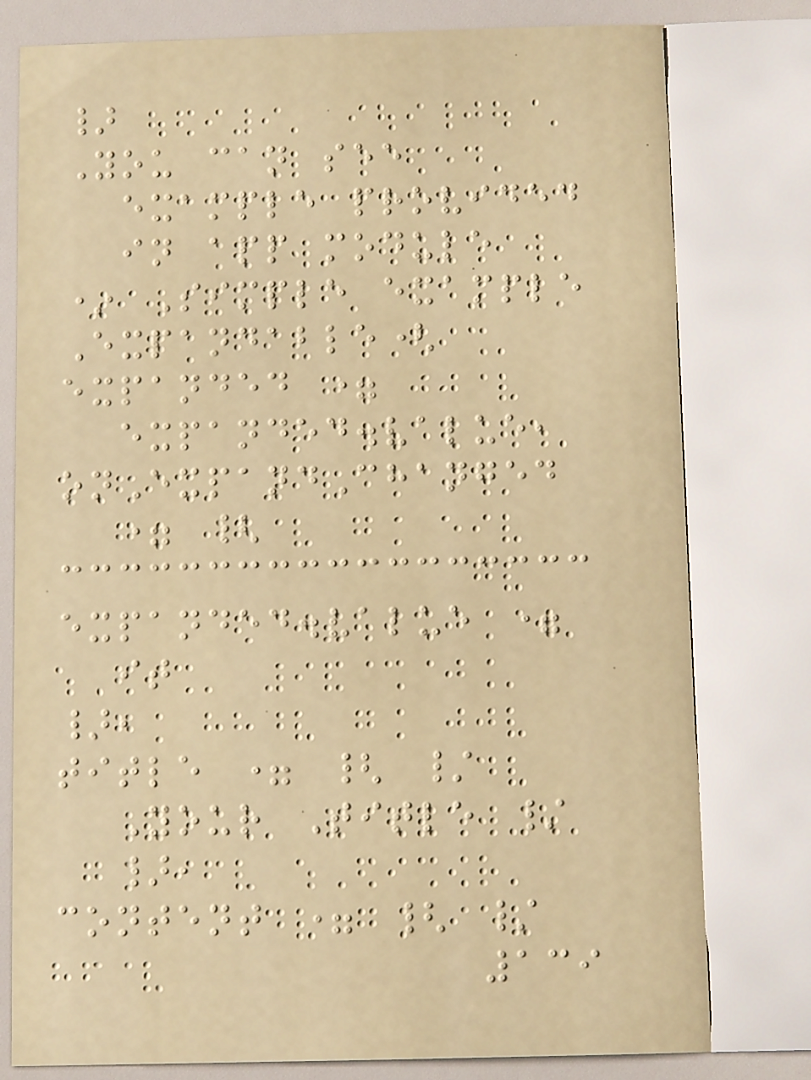}
You can see
example provided
in app module
* Simple example
Expandable(
expanded =
expanded.value,
onExpandChanged
= {
expanded.value =
it
},
title = { /
Your Title /
},
content = { /
139
